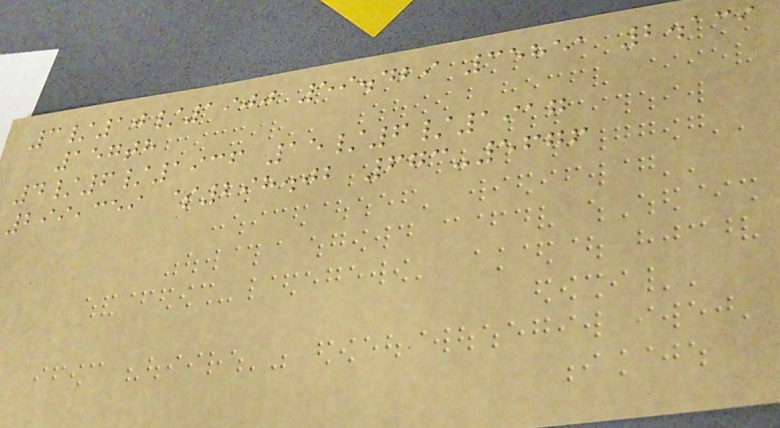3/10/1900 59.429 35851 2.139
157th
4/6/1936 15/6/1917
299,359 $298.02 673-5676
